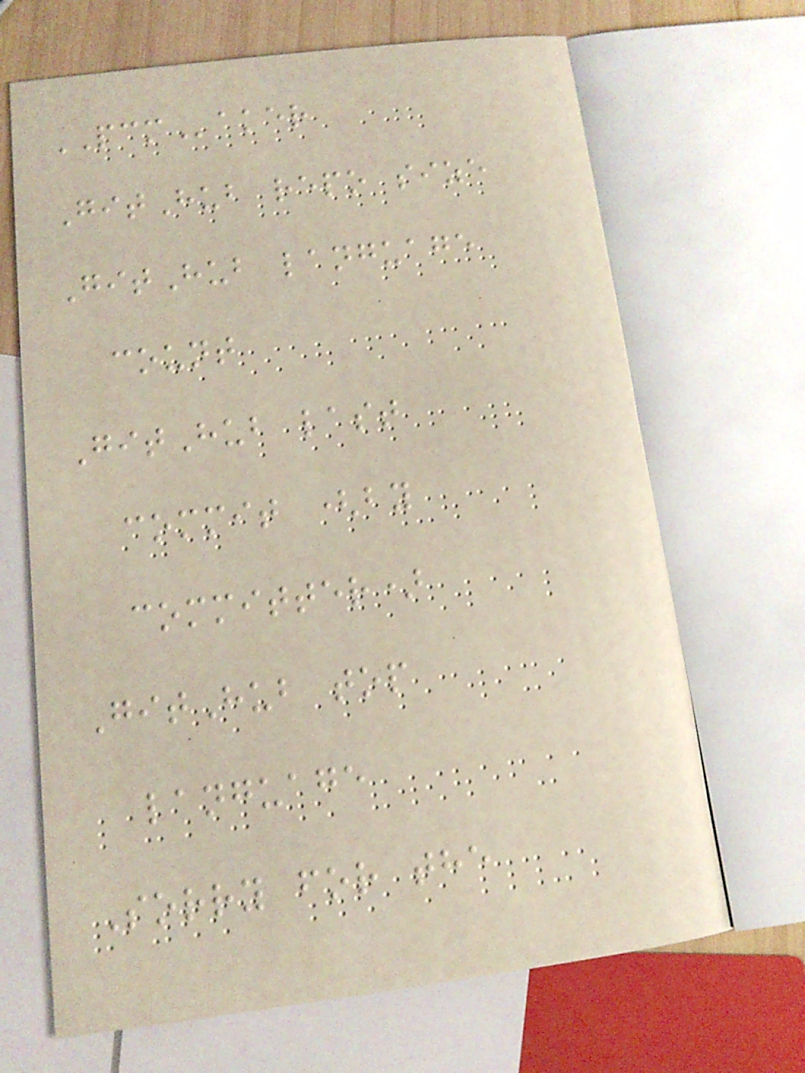PCMaker
GitHub repo size
GitHub language
count
GitHub last
commit (by
committer)
GitHub top
language
Sorry for the
